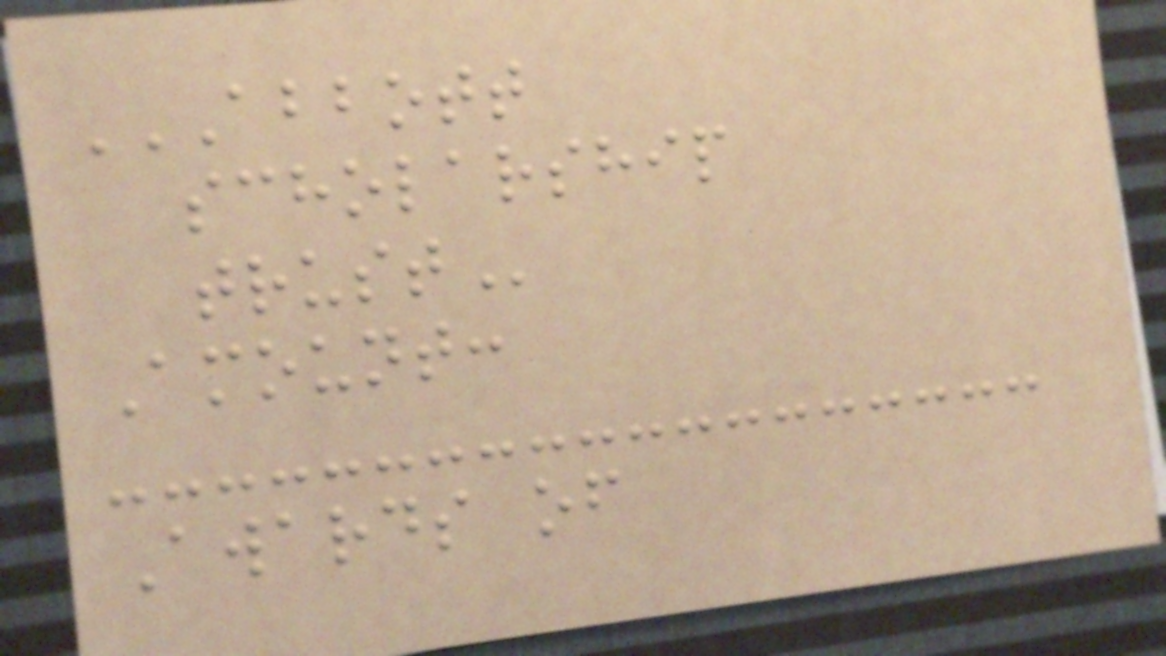ABBOTT
SCHOLARSHIP
TRUST
Amount:
Awards of
